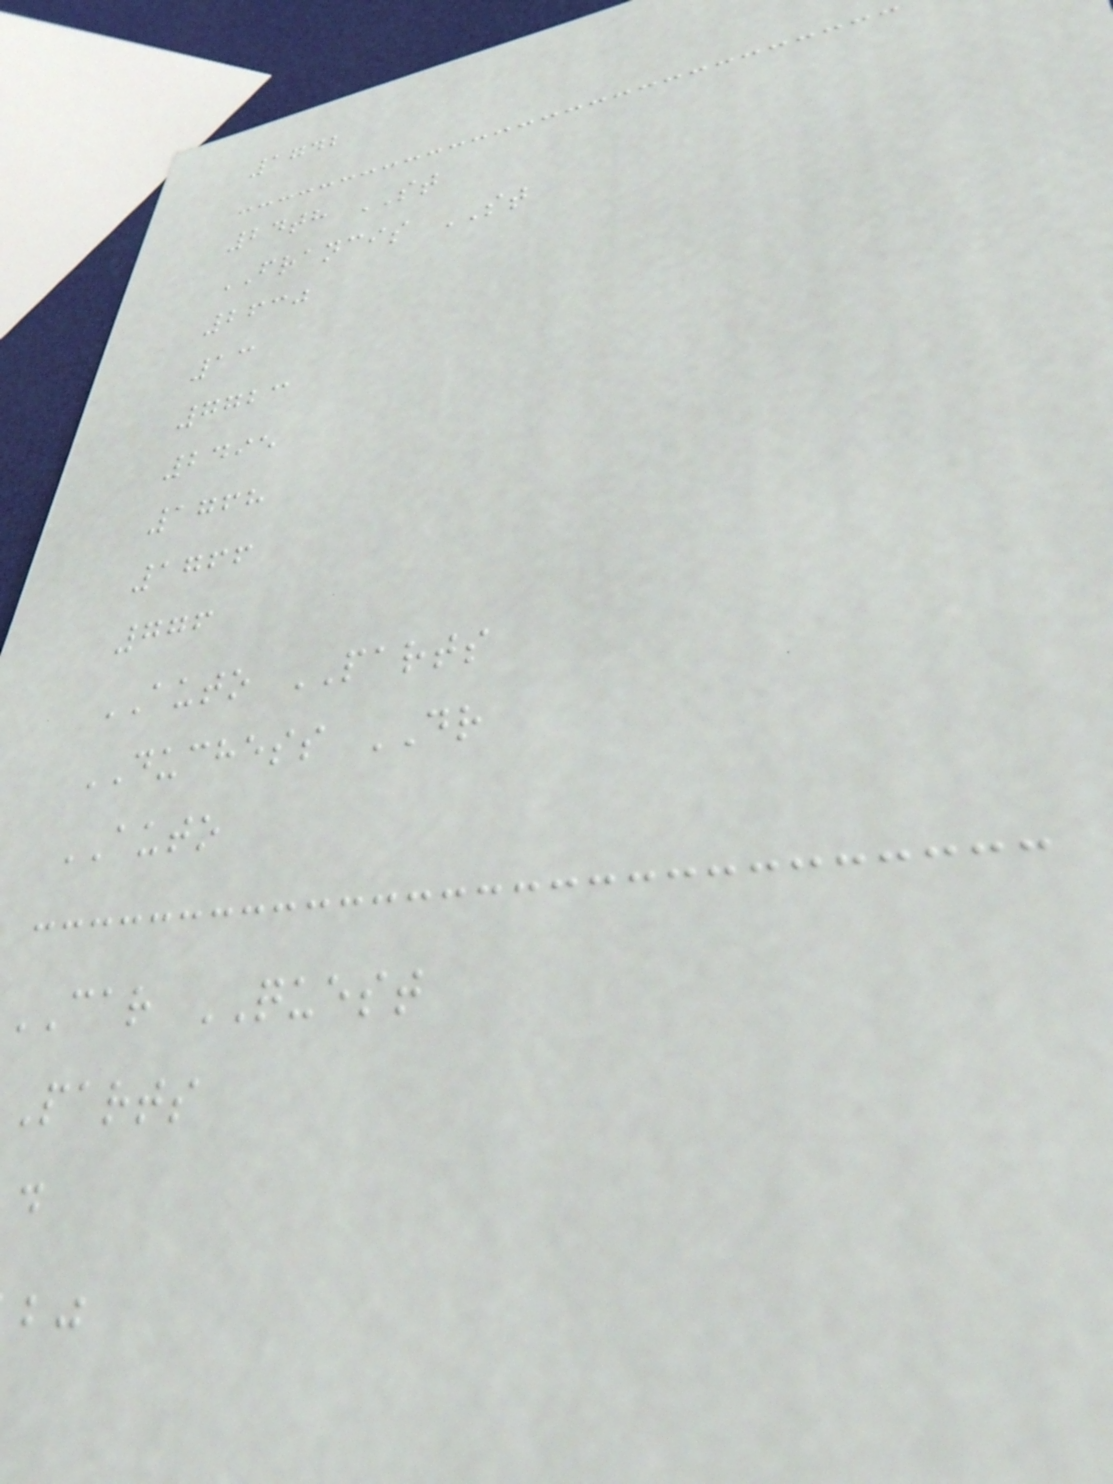1742
24th ST
FRANCIS ST
2630
13
7723
2495
1768
1766
776
AUTO PARTS
DUCHESS DR
AUTO
CAR QUEST
parts
